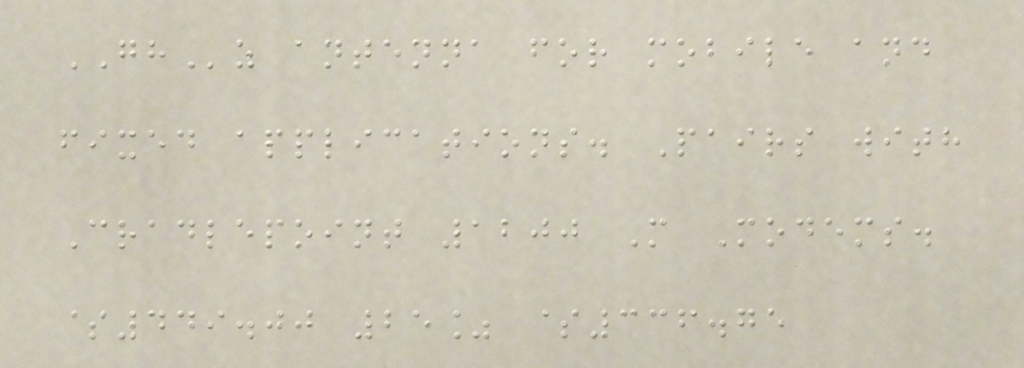GHz antenna for mobile and
fixed applications. Pairs with
Cradlepoint 1200 M Modems.
$449.00 25% $336.75
